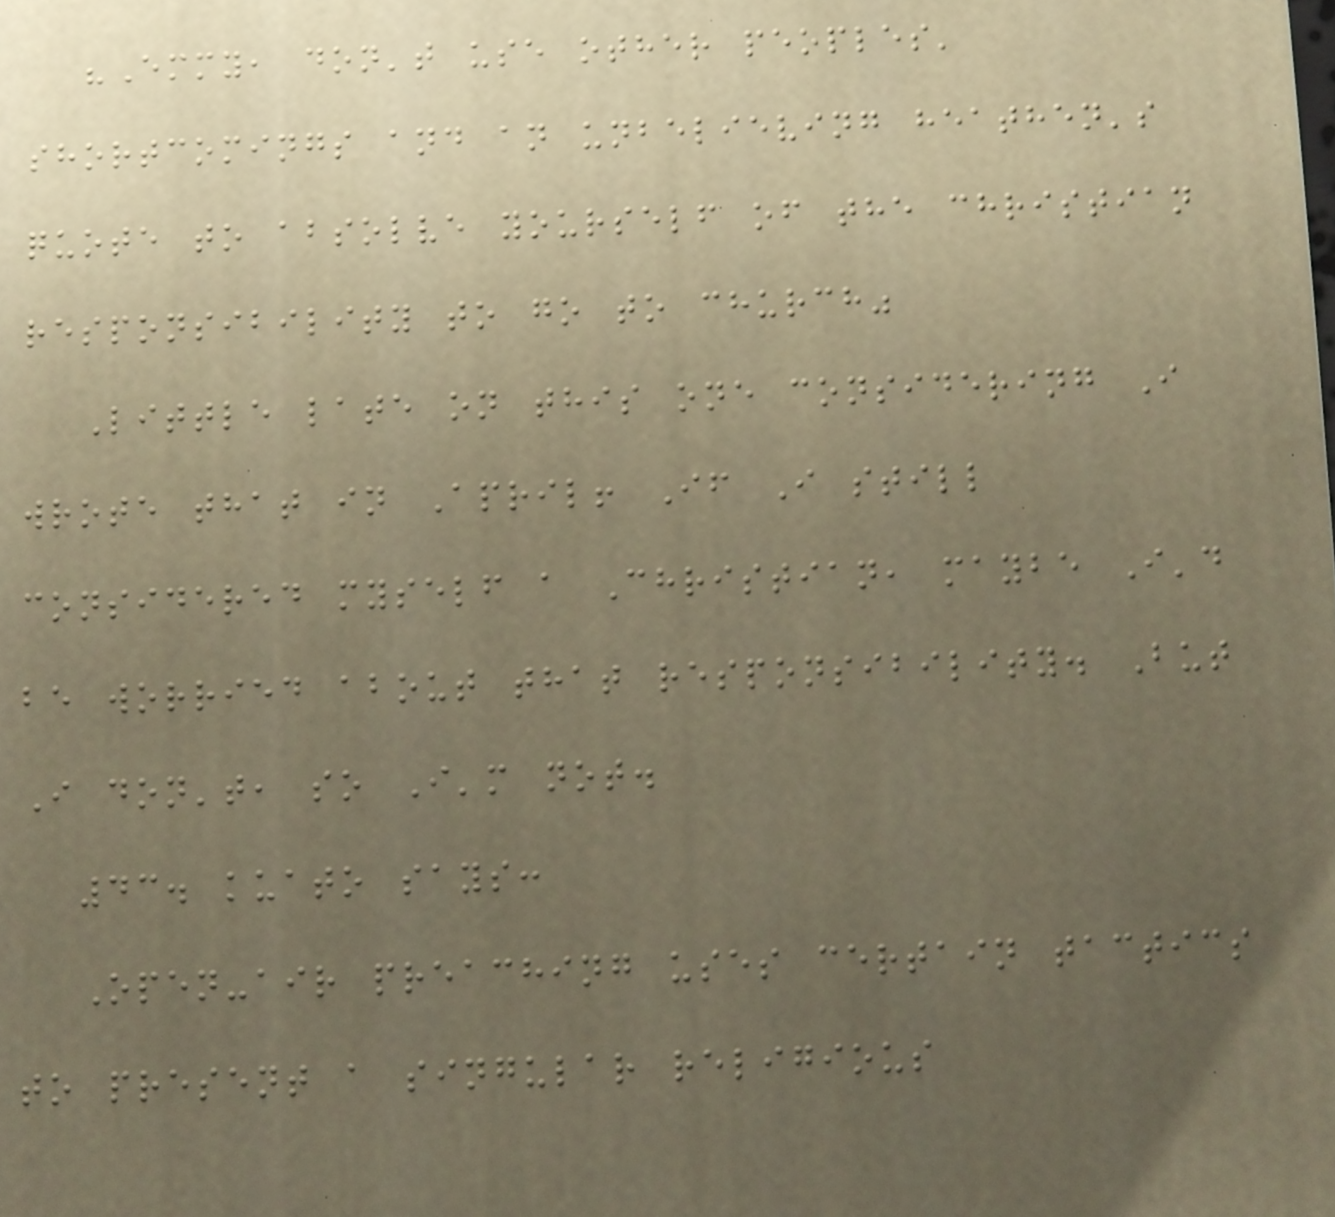"Emmy, don't use other peoples'
shortcomings and an unbelieving heathen's
quote to absolve yourself of the christian
responsibility to go to church"
Little late on this one considering I
wrote that in April! If I still
considered myself a Christian, maybe I'd
be worried about that responsibility. But
I don't, so I'm not.
43. kuato says:
Open-air preaching uses certain tactics
to present a singular religious
